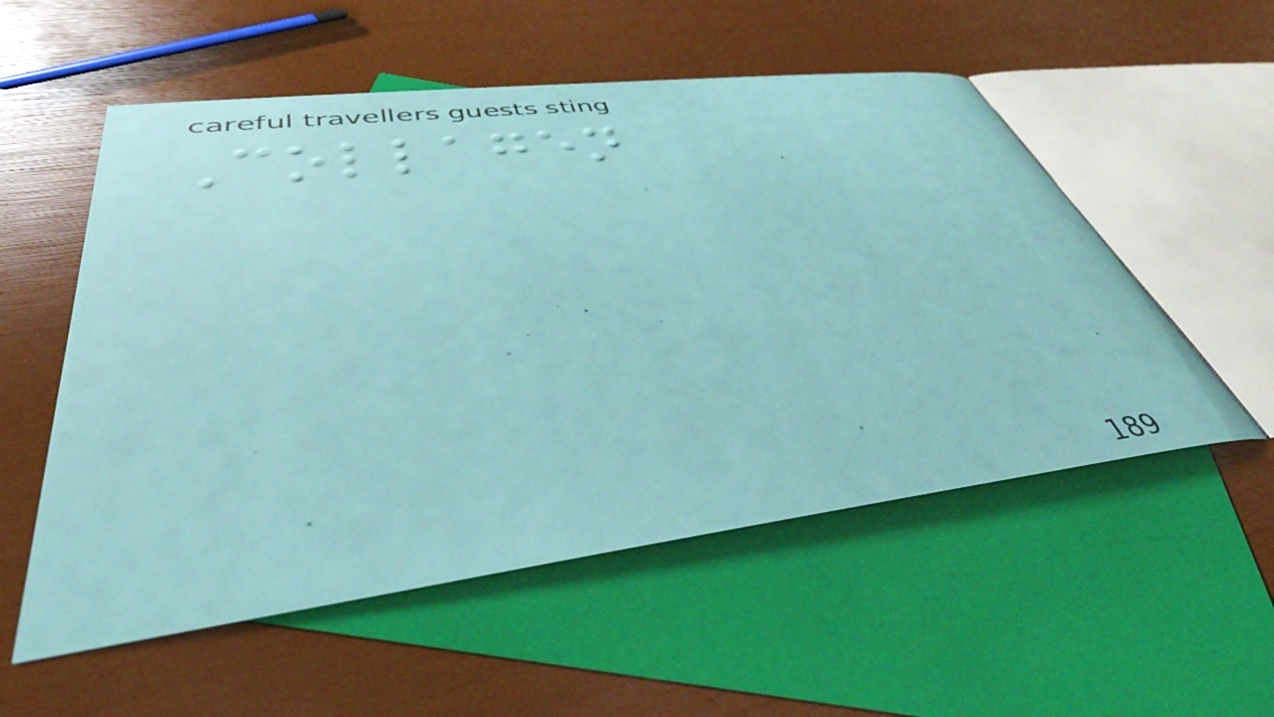Collagen
